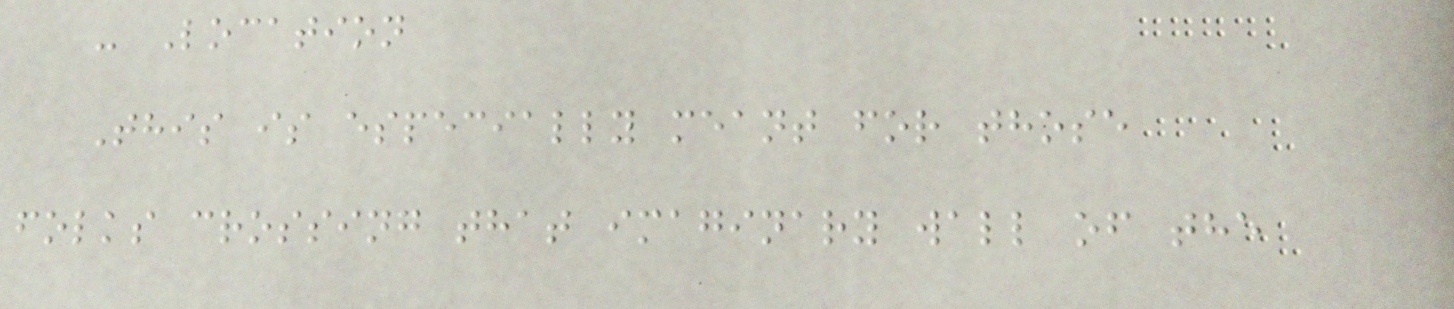- Location
This is especially meant for those
folks crossing that imaginary wall of the
